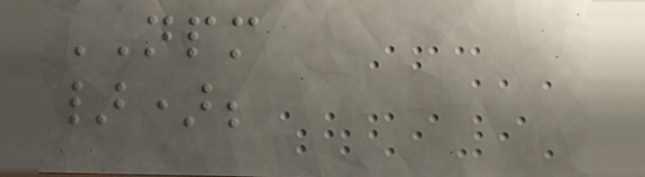NPM
});
